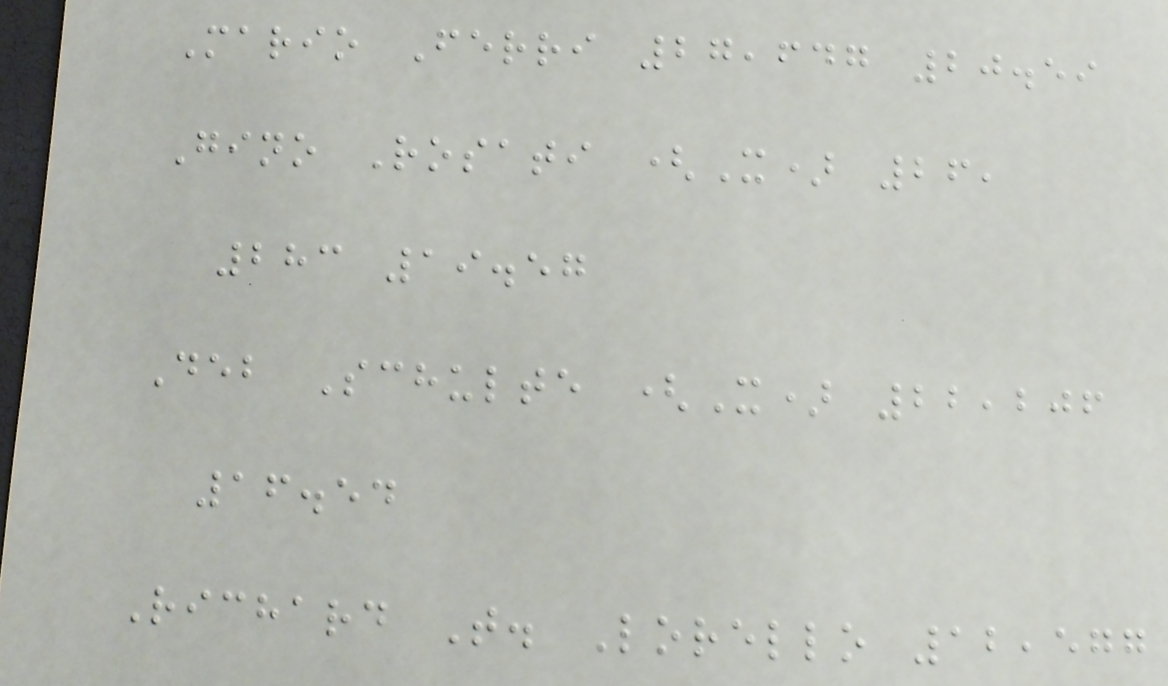Mario Ferri 27,647 20.59
Gino Rosati (X) 26,
283 19.57
Deb Schulte (X) 22,206
16.54
Richard T. Lorello 12,577
